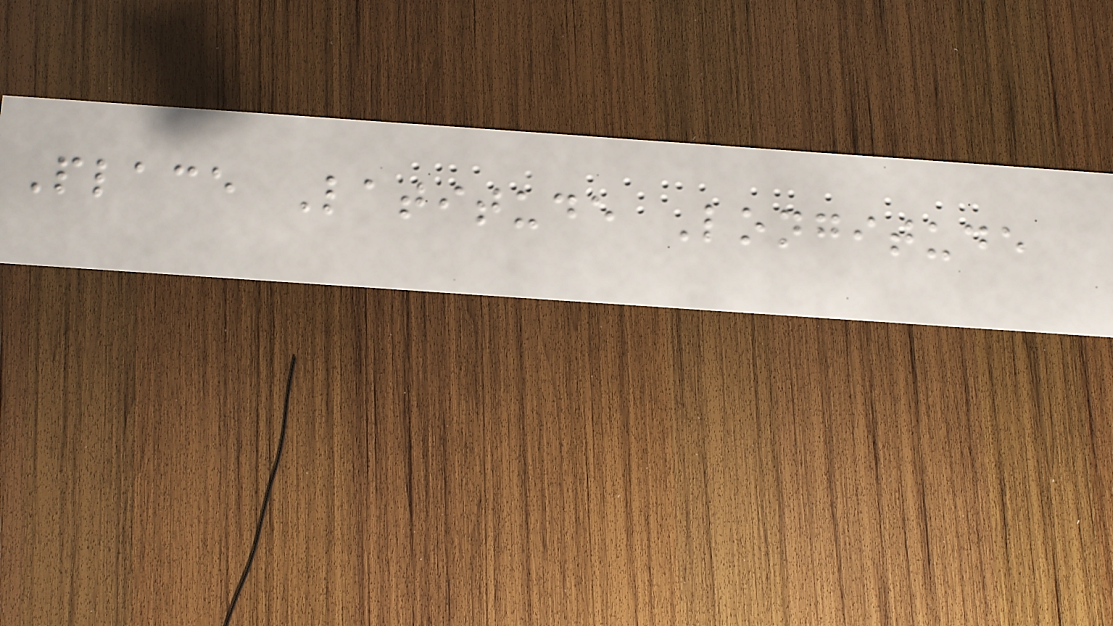Place Latitude Longitude
